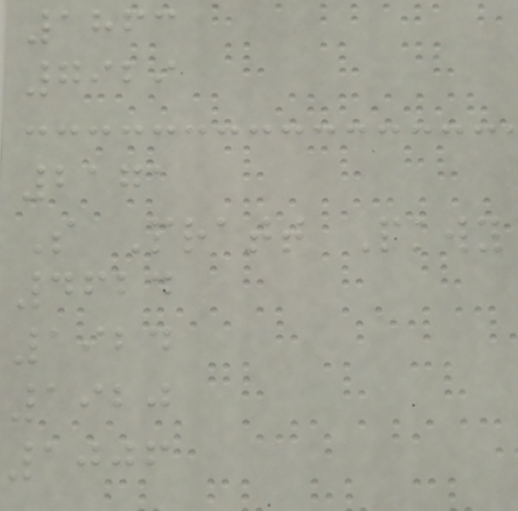1863
7929
2171
S Pratt Pkwy
4624
1924
1920
1006
